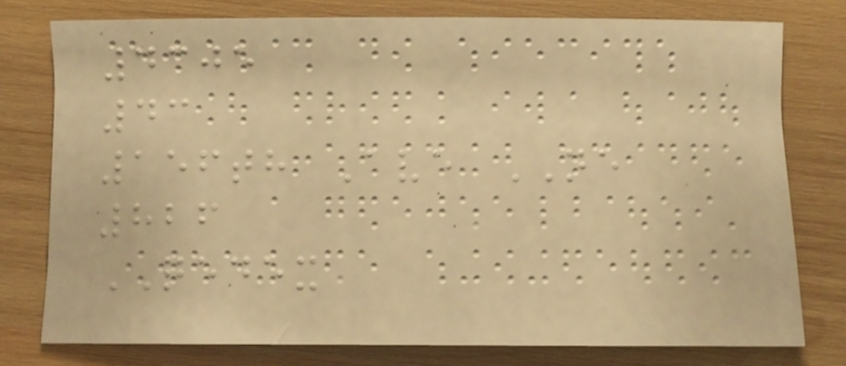4305
43
156th Ave NE
826
QEDEX
